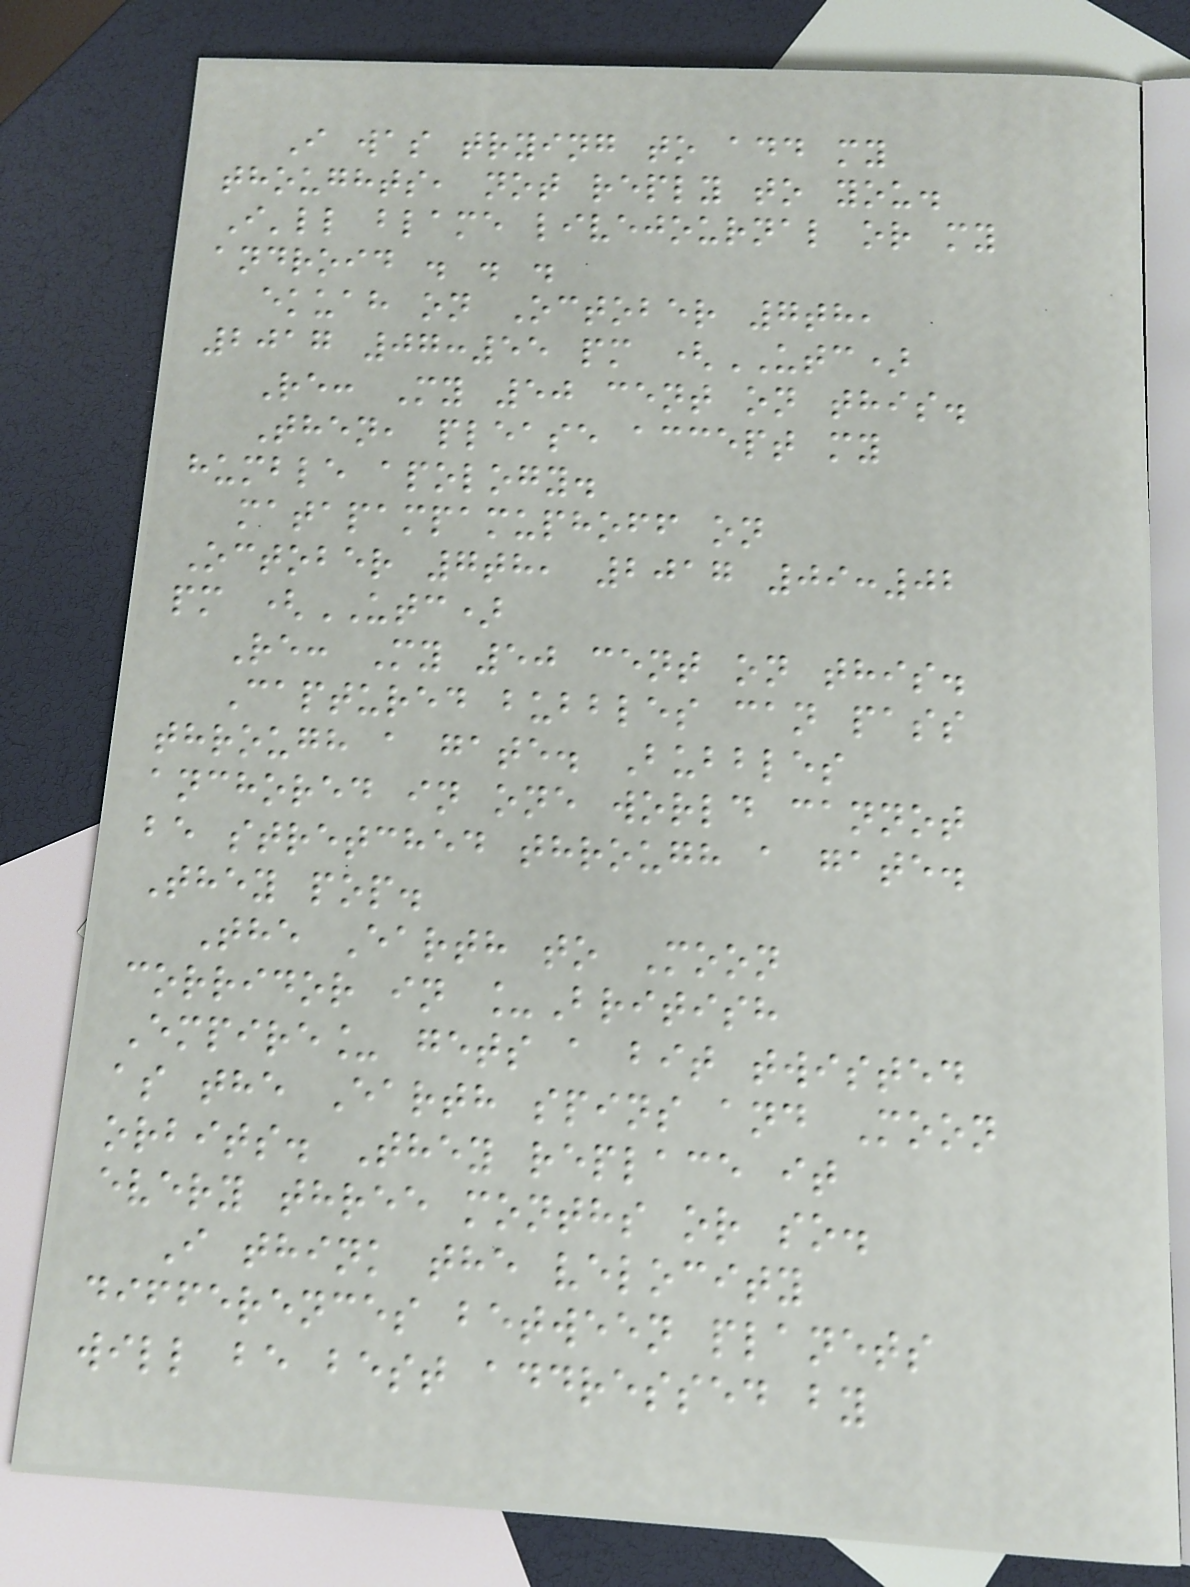I was trying to add my
thoughts, not reply to you.
I'll blame livejournal or my
android . . .
ekuah on October 7th,
2017 07:55 pm (UTC)
Re: My 50 cent on this.
Then, please accept my
humble apology.
matapampamuphoff on
October 7th, 2017 09:02
pm (UTC)
Re: My 50 cent on this.
Captured bubbles can pass
through a gate. Bubbles
anchored in one world cannot
be stretched through a gate.
They pop.
The Earth to Moon
corridor in _British
Empire_ gets a bit twisted
as the Earth spins and Moon
orbits. They replace it
every three months or so.
I think the velocity
differences between planets
will be best addressed by
